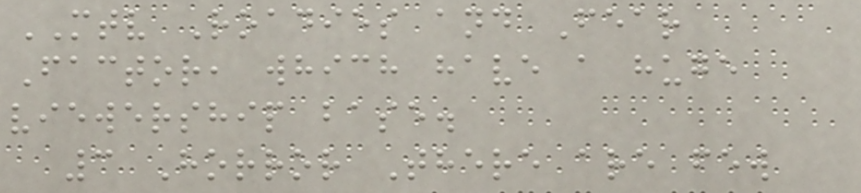MTV Roadies and Fear
Factor, which have a huge
viewership base.
3 Horror There are few
